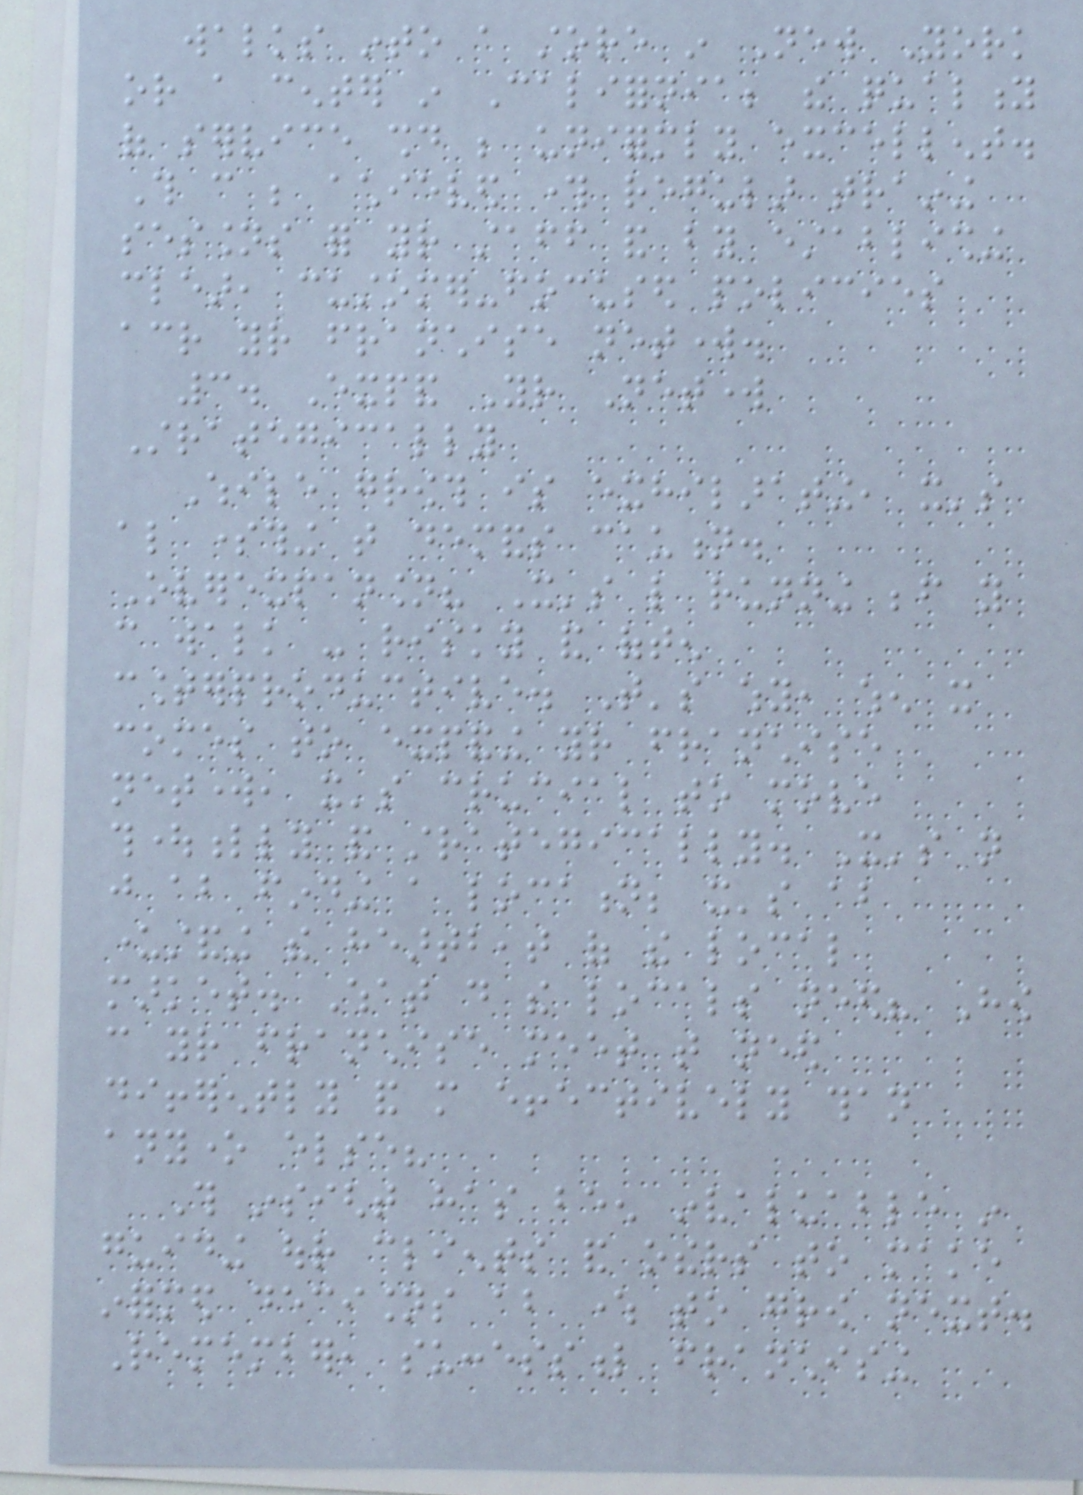walks into a store in New York
or a center in California; the quality
of service should be uniformly excellent.
This can be achieved through regular training
sessions for your staff and by establishing
clear, customer-focused policies
across your franchise network.
3. Expand Your Network
Strategically
While growth is exhilarating, it's
also something that demands caution.
Overexpansion? It's like running before you
can walk - risky and often
counterproductive. That's why, when it
comes to expanding your franchise
network, it's crucial to move
thoughtfully and strategically. It's not
just about finding a location; it's about
understanding the heartbeat of the local
market. What do the locals need? How
can your franchise meet that need
differently and more effectively than
anyone else?
This insight has been invaluable in
guiding our clients and others to make
informed decisions about where to grow next.
Remember, successful franchising
